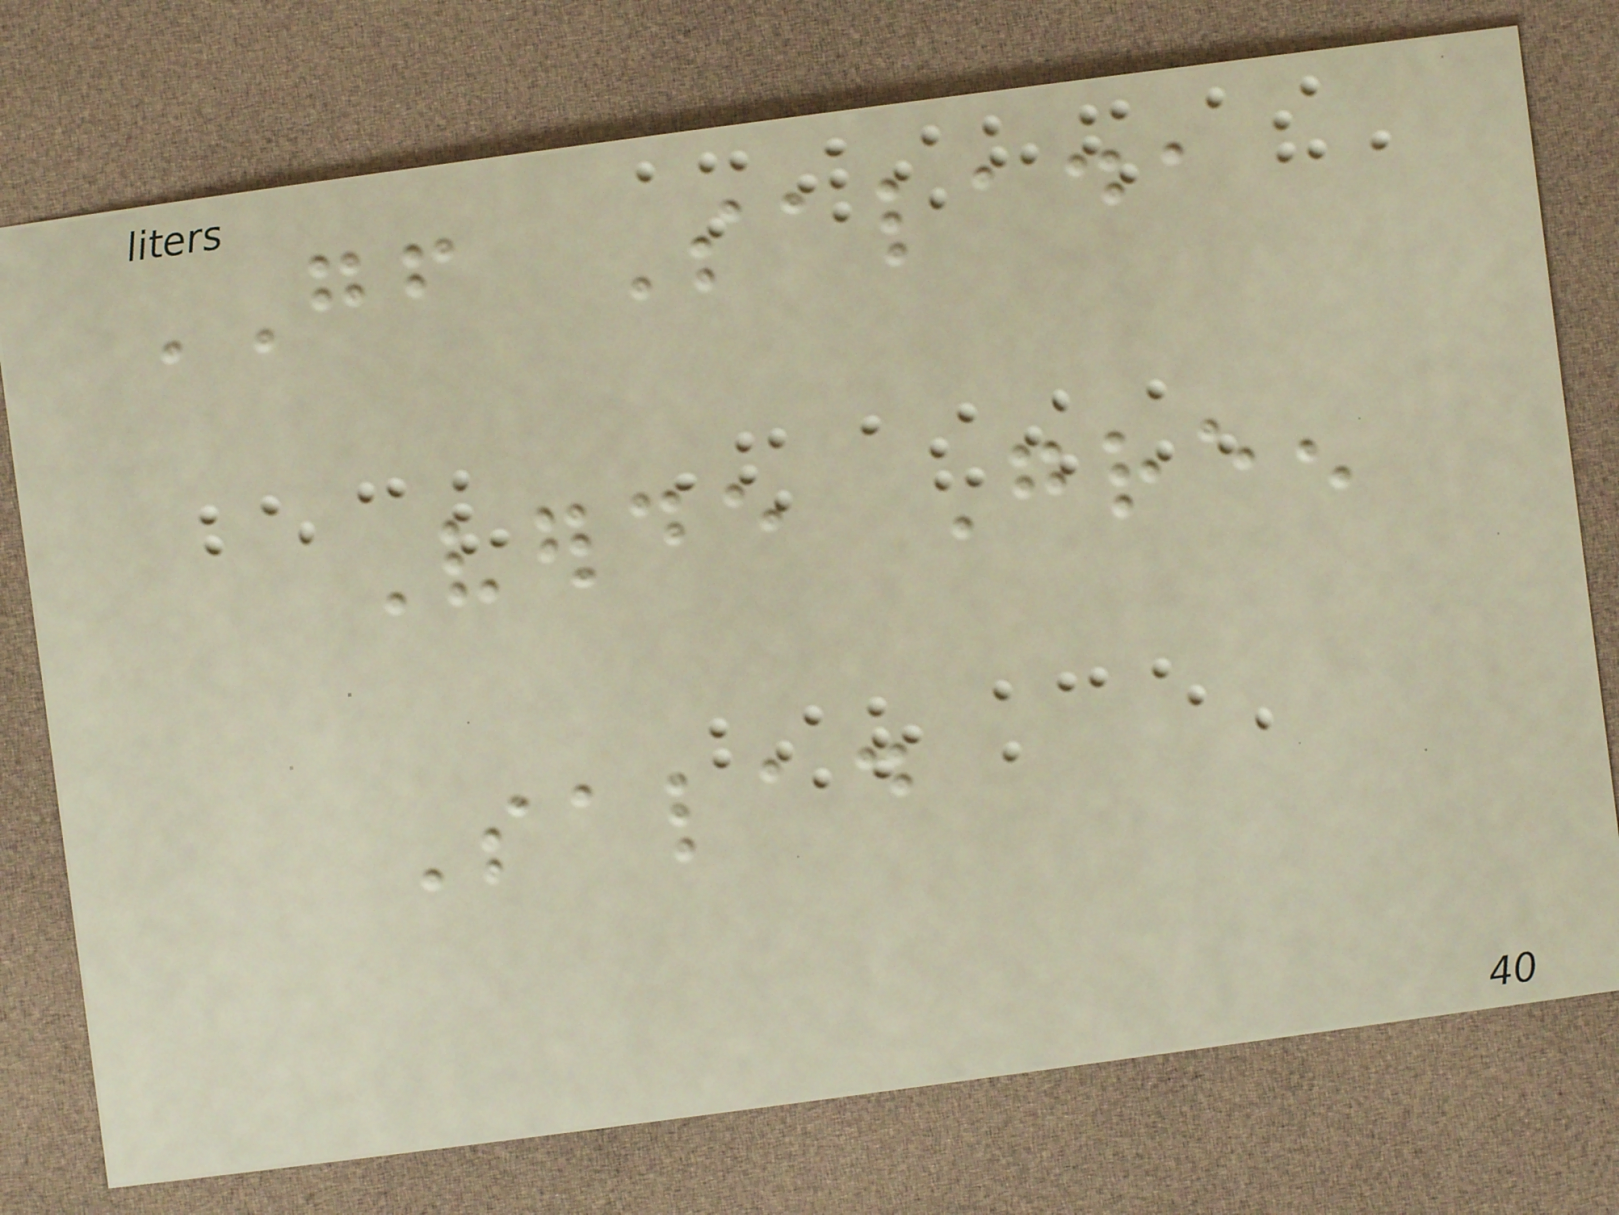GF Salada
Verde Green
Salad
